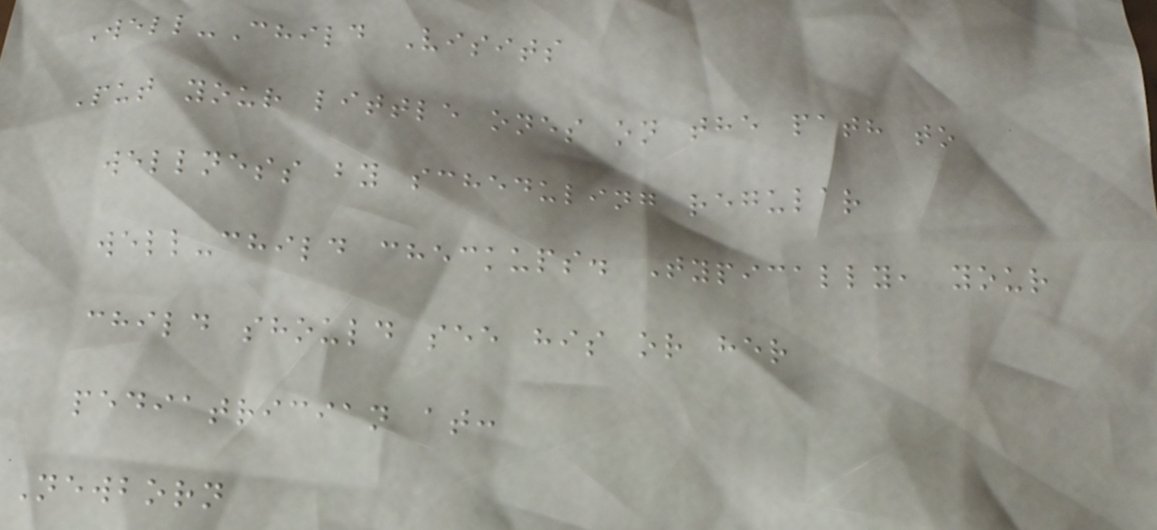Well-Child Visits
Put your little ones on the path to
wellness by scheduling regular
well-child checkups. Typically, your
child should see his or her
pediatrician at:
Newborn
